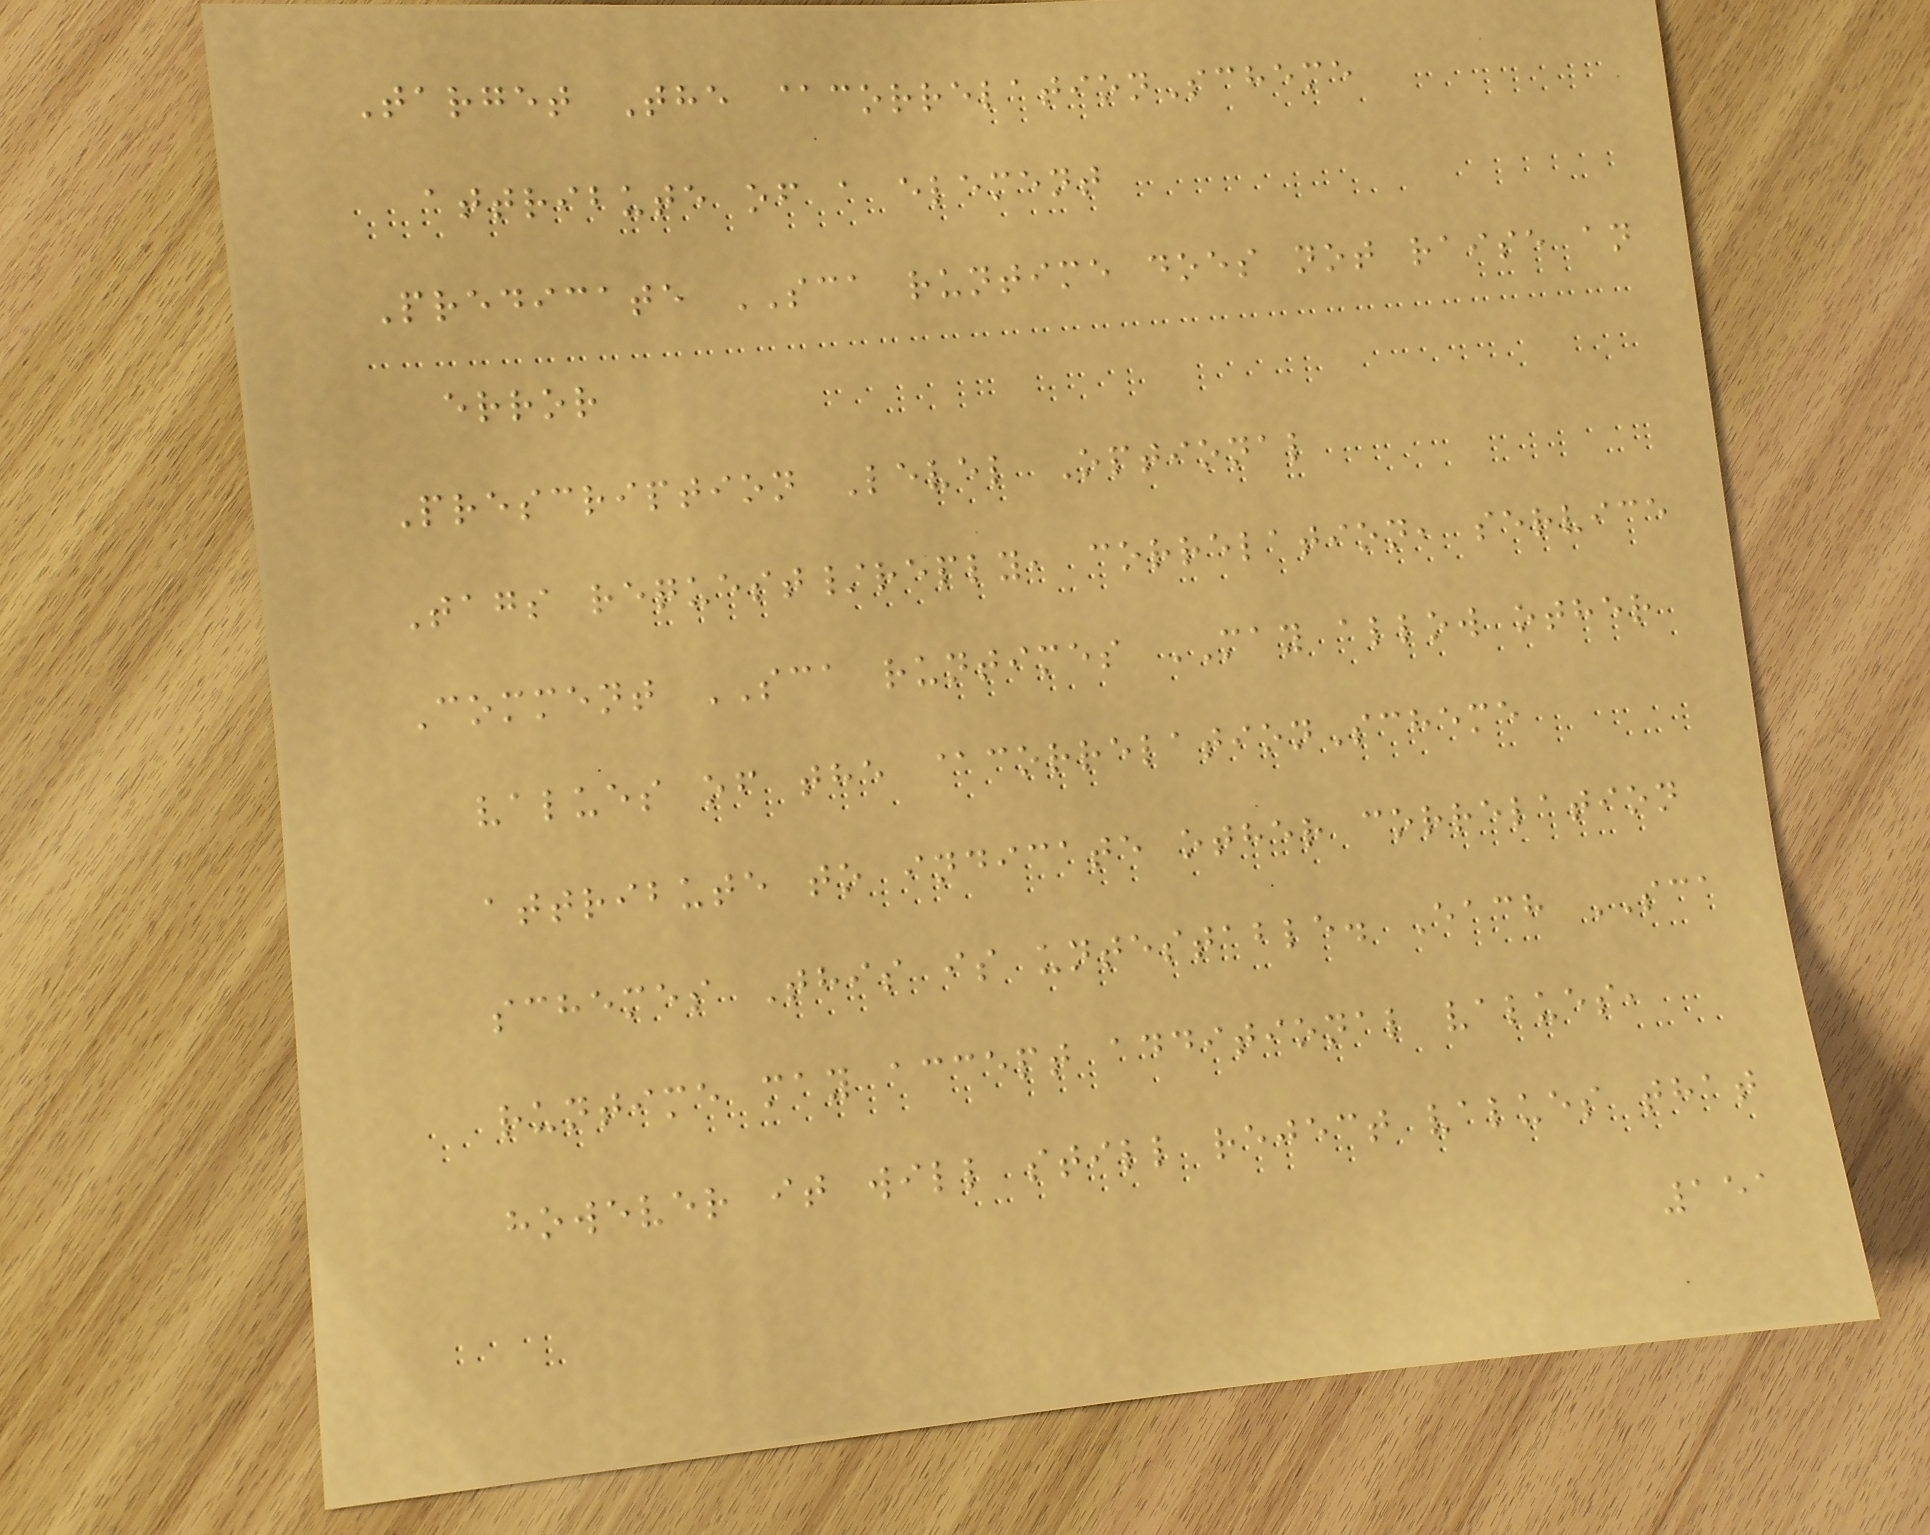Target The @correlationScheme
attribute of a element
Predicate SCA runtime does not raise an
error
Prescription Level Optional
Tags request/reply, correlation, service
Comment SCA runtimes MAY allow other
values of the @correlationScheme
attribute to indicate other correlation
schemes This is untestable. Each SCA
runtime may accept additional values,
however it will still reject values that
151
